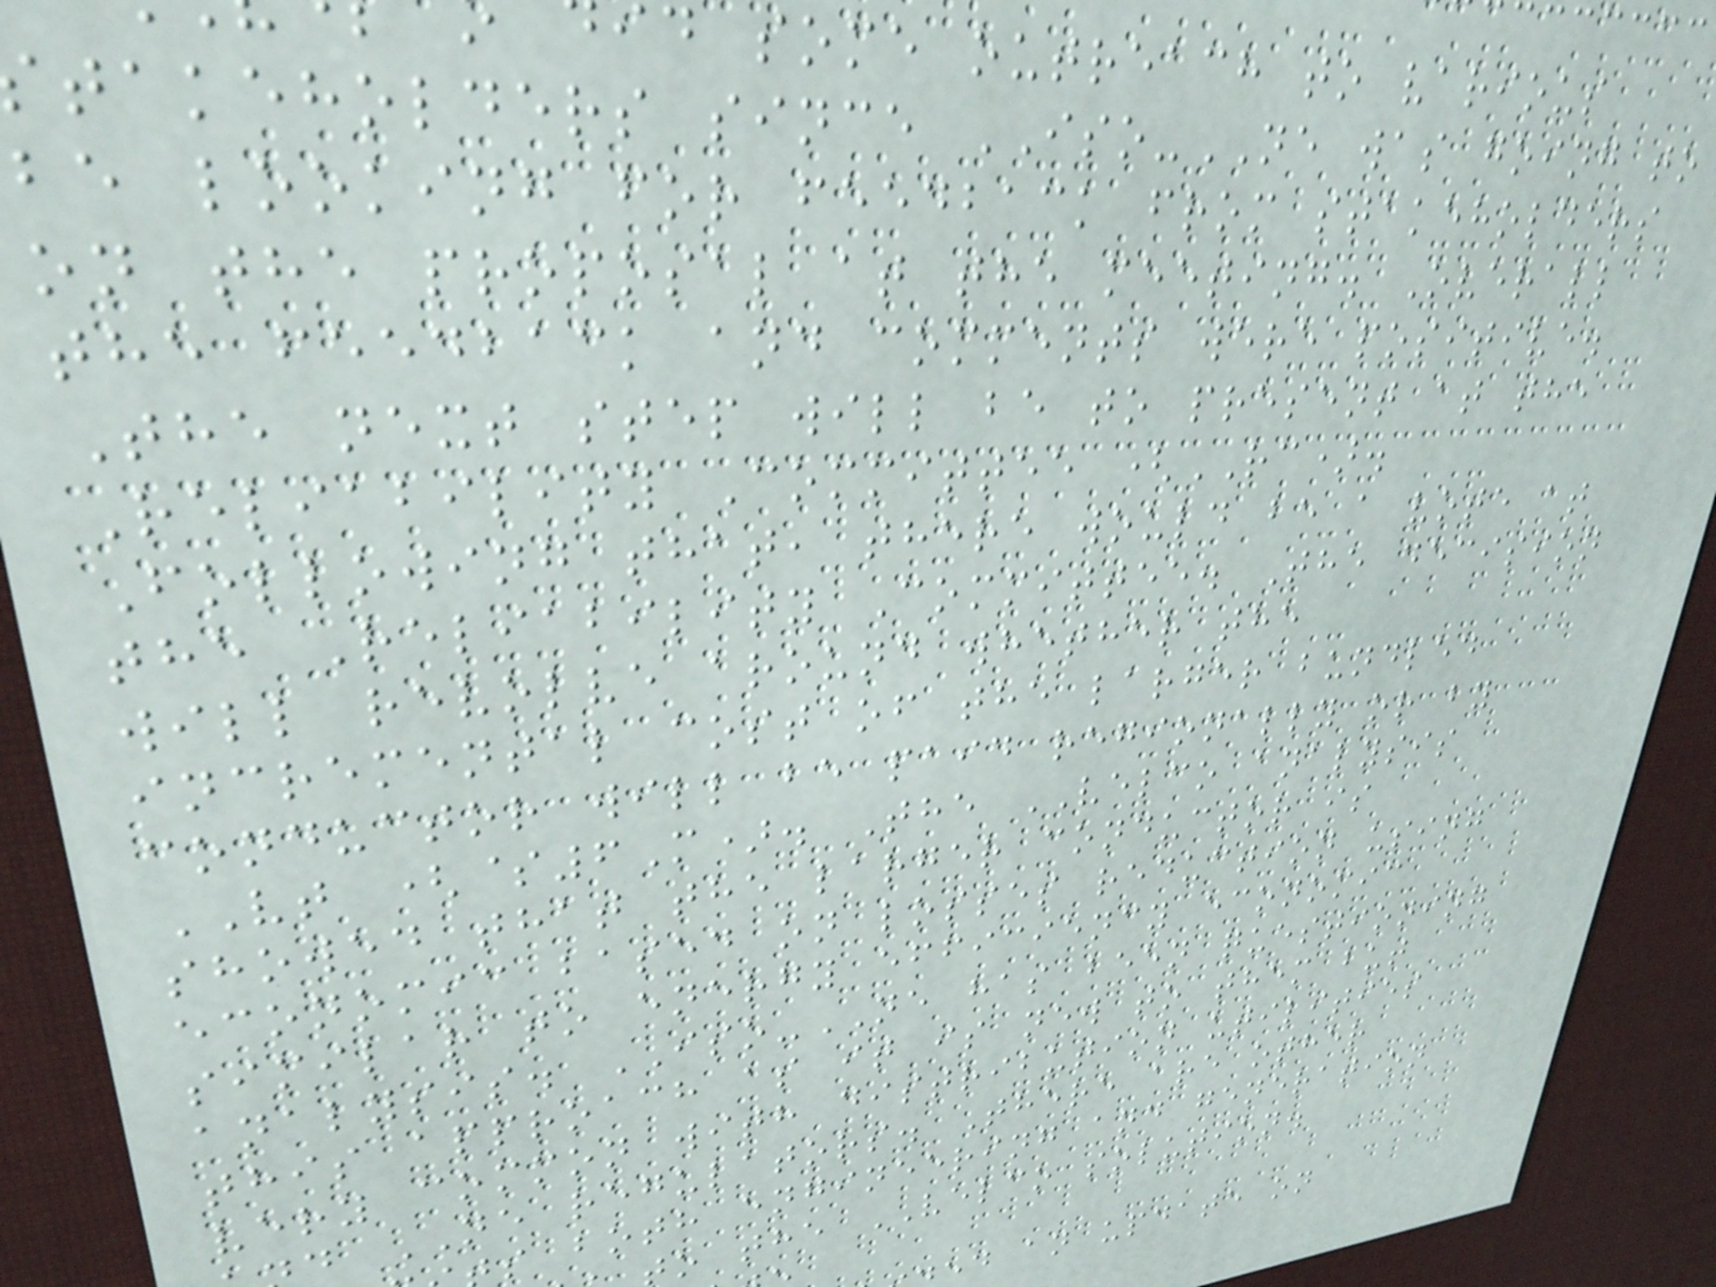d some outreach to various
takeholders since ISO-NE was going to
be looking for feedback from stakeholders
on the proposal at the meeting. Overall
the feedback and comments were positive.
The next step will be to present at the
Reliability Committee (RC).
Following that, there would be a vote at
the Reliability Committee. The decision
will revolve around whether the
incremental cost of the larger bundled
conductor will be paid regionally or by
VT ($6M). The VELCO analysis
showed that the larger conductor is
economic based on losses reduction using
similar to energy efficiency economic
analysis. ISO-NE has been questioning
this approach as it is new to them but
very common with distribution utilities
d NE regulators. There are other
s both engineering and generation
o the VELCO solution.
ed an update on
